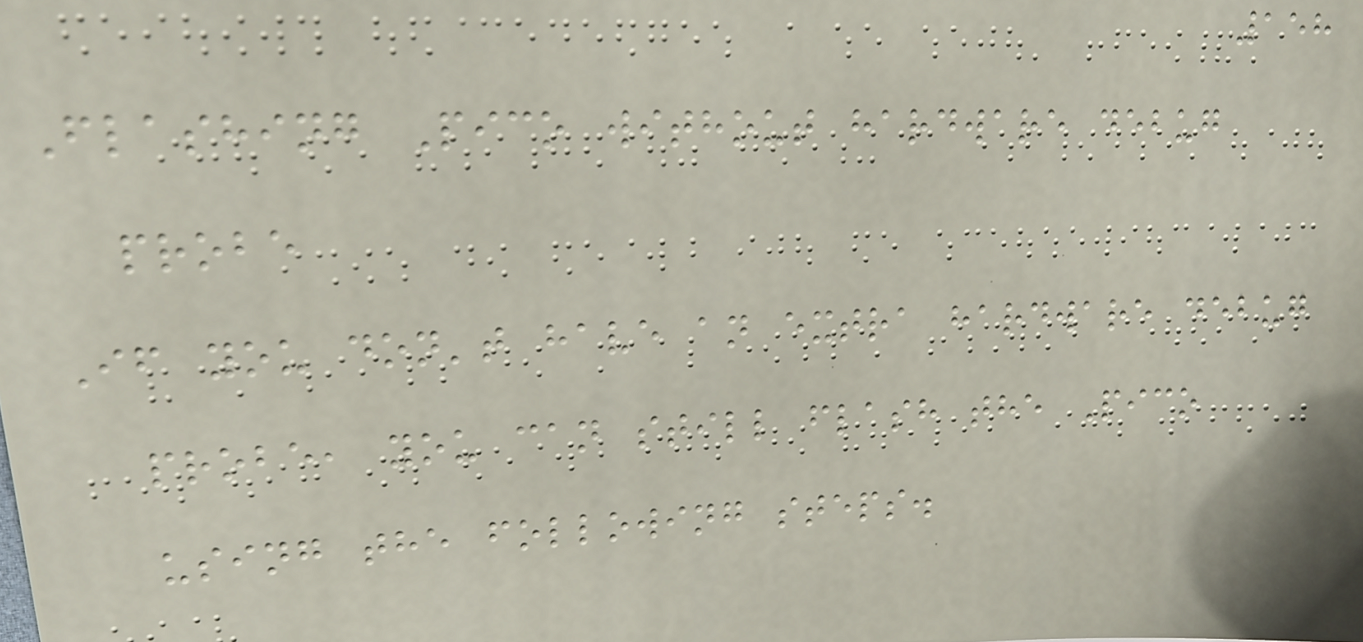158
Flashing Pico without hardware debug
probe
If you don't have an extra hardware debug
probe, you can still flash the Pico
using the following steps.
